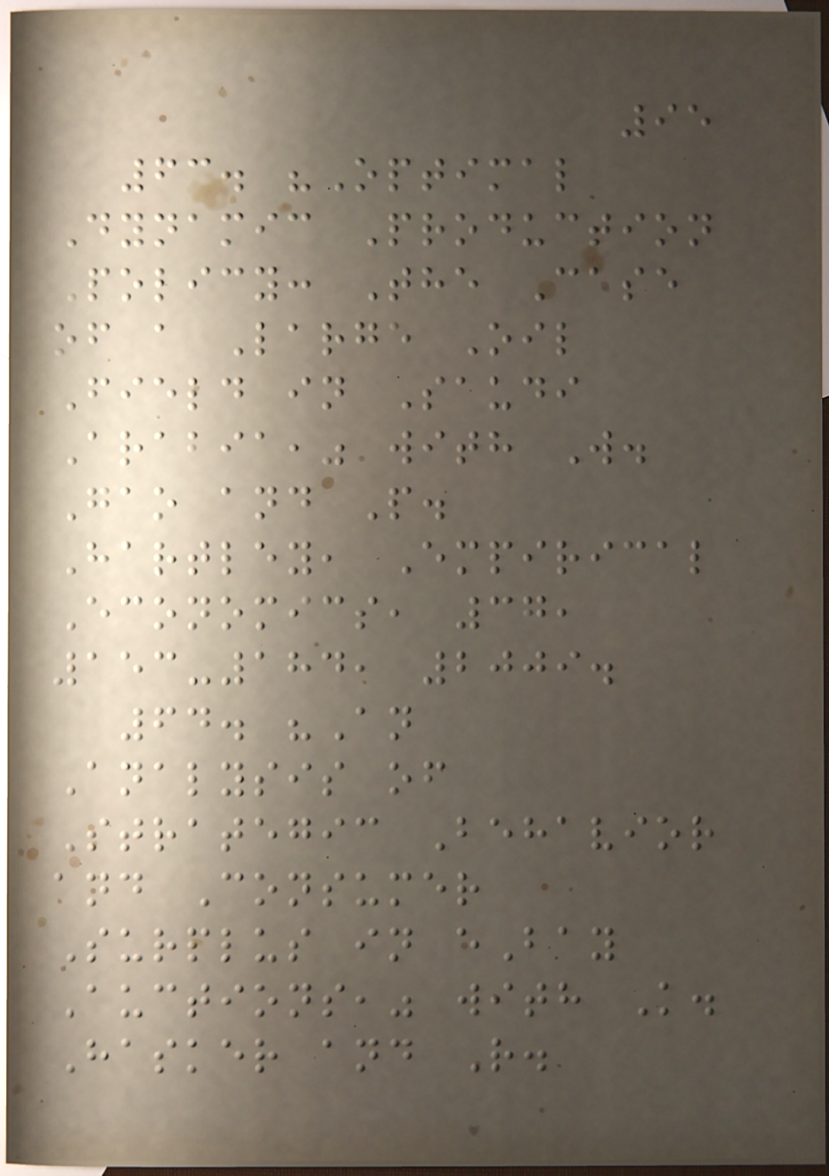95
63. "Optimal
Dynamic Production
Policy: The Case
of a Large Oil
Field in Saudi
Arabia," with W.
Gao and P.
Hartley, Empirical
Economics, 37,
153-184, 2009.
64. "An
Analysis of
Strategic Behavior
and Consumer
Surplus in eBay
Auctions," with K.
Hasker and R.
